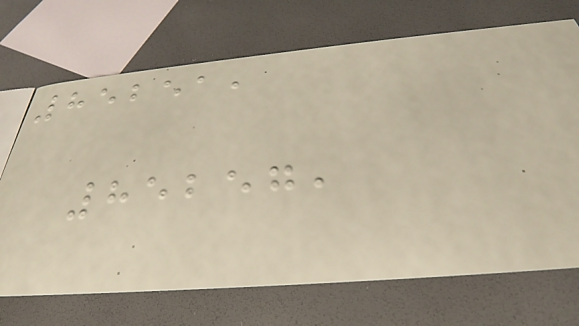85251,
85257,
